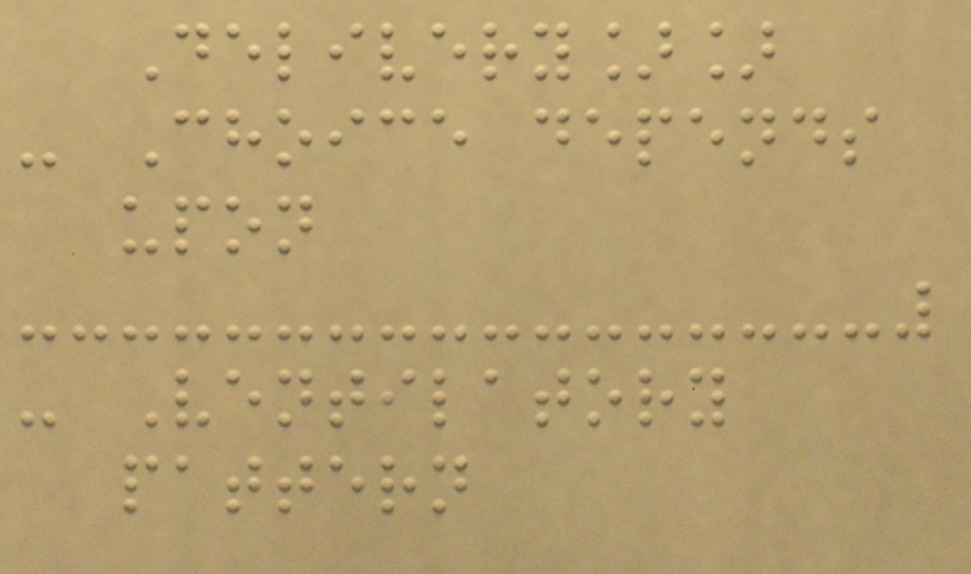Delivery]]
- Choice depends
upon
- Ventilatory
pattern
